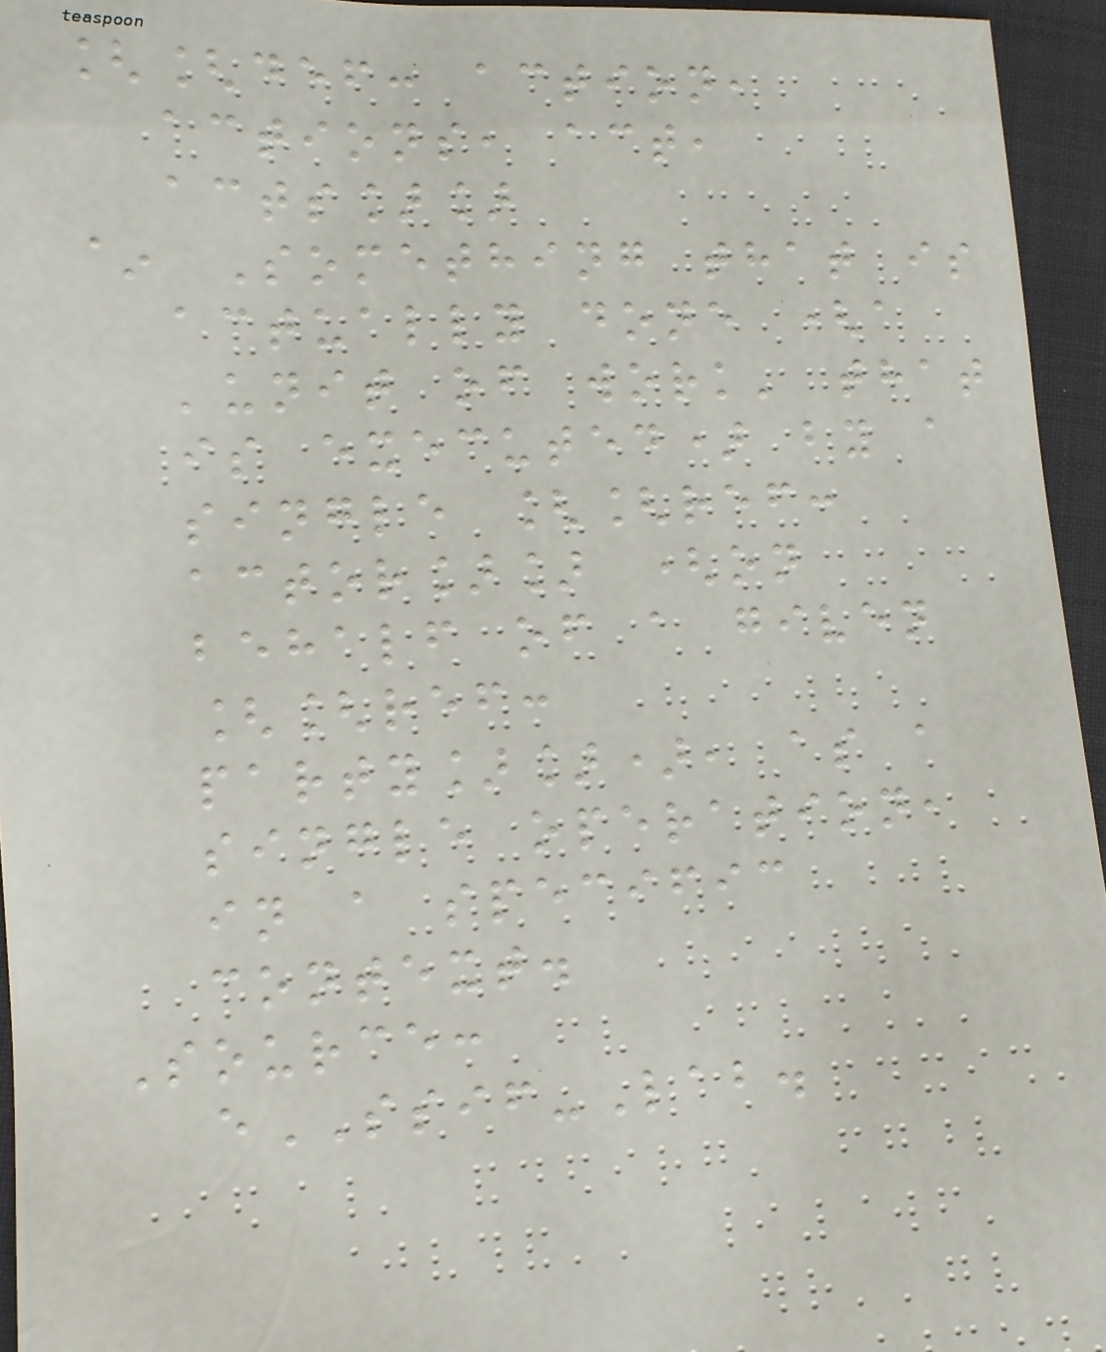[[def: action,
actions, act,
acts]]
~ Something that is
actually done (a
'unit of work' that
is executed) by a
single [[ref:
actor]] (on
behalf of a given
[[ref:
party]]), as a
single operation,
in a specific
context.
Source:
eSSIF-Lab.
